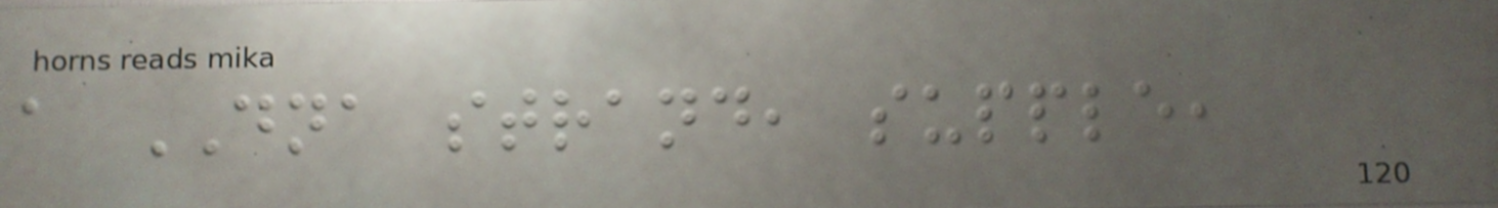a DNA strand, supple,
